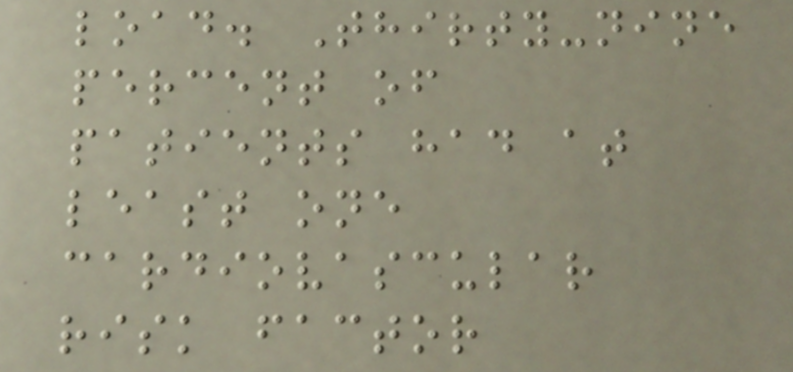load. Thirty-nine
percent of
patients had at
least one
cardiovascular
risk factor
